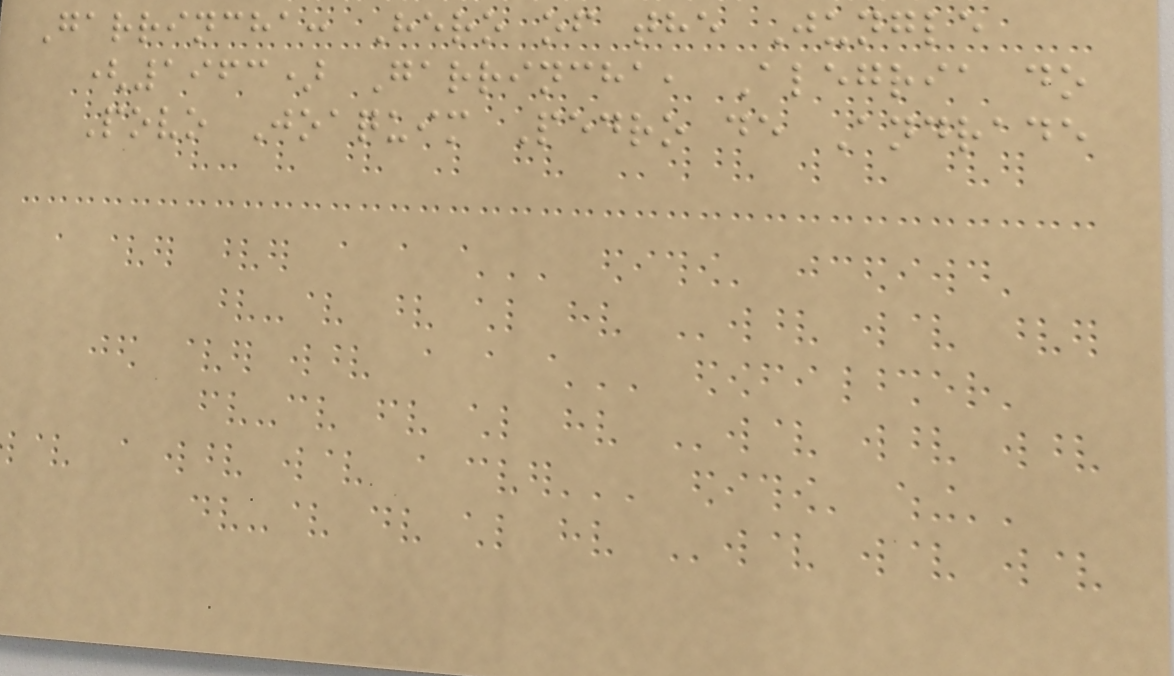Garrincha: Hero of the Jungle
(1963) Garrincha, Alegria do
Povo Joaquim Pedro de Andrade
